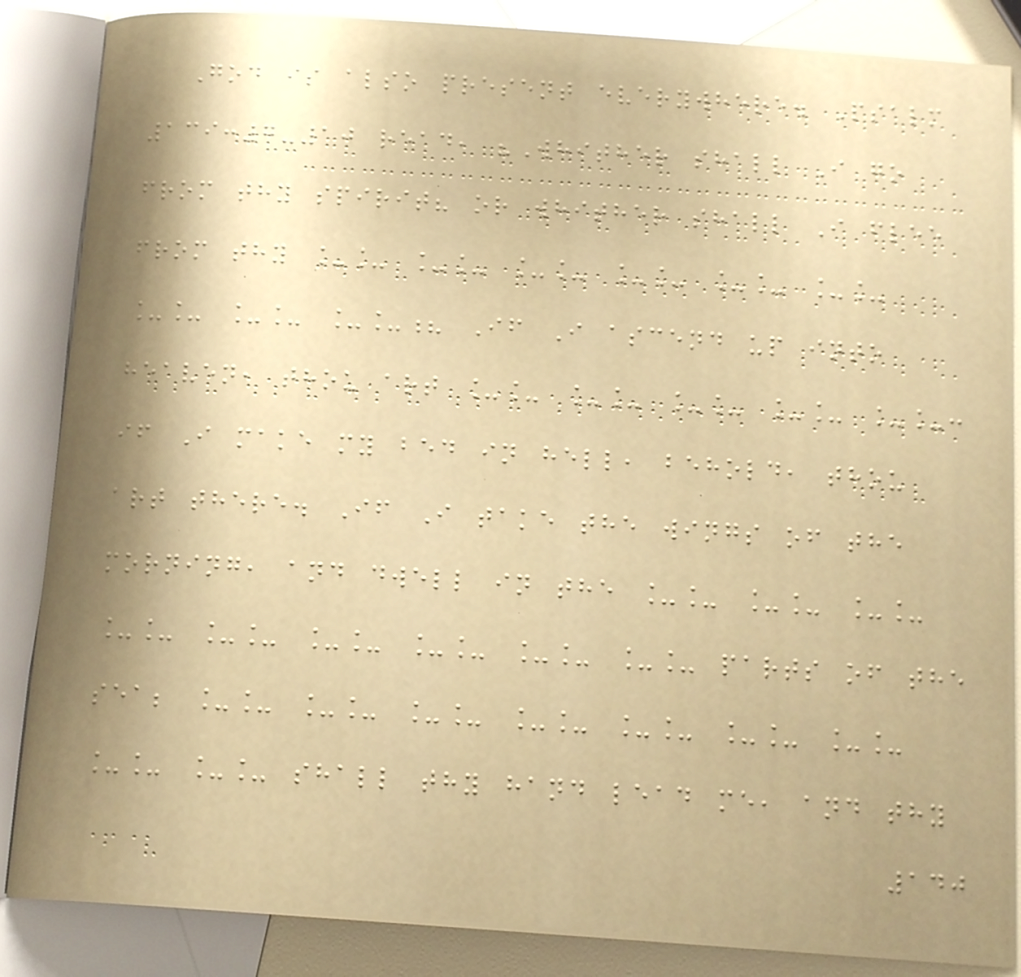God is also present everywhere. Psalm
139:7-10 read, "Whither shall I go
from thy spirit? or whither shall I flee
from thy __ __ __ __ __ __
__ __ __? If I ascend up into
heaven, thou art __ __ __ __ __:
if I make my bed in hell, behold, thou
art there. If I take the wings of the
morning, and dwell in the __ __ __
__ __ __ __ __ __ parts of the
sea; __ __ __ __ __ __ __
__ __ shall thy hand lead me, and thy
140
